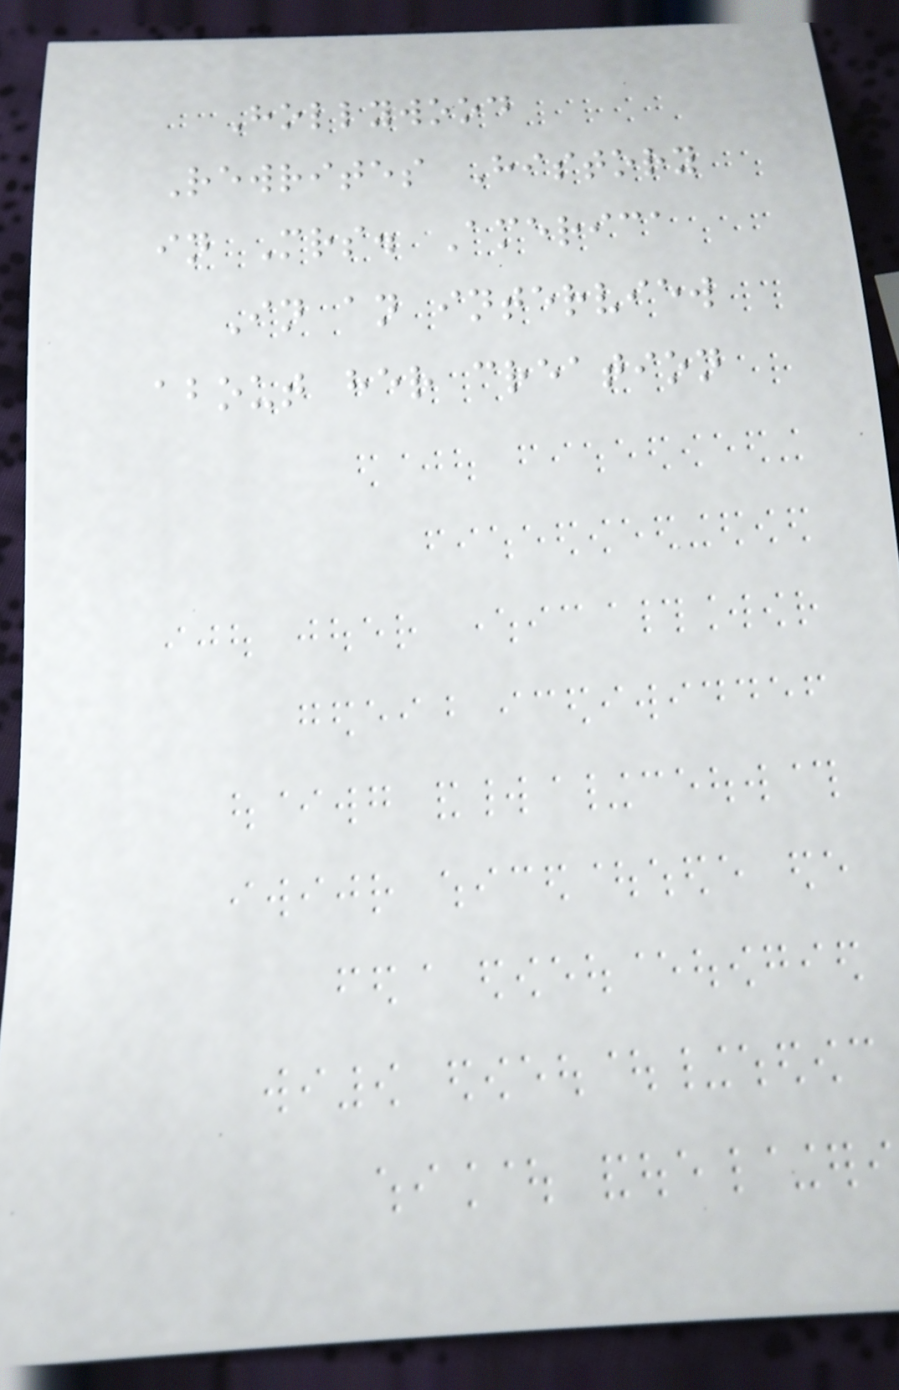Hollywood
Rewrites History
in Mrs. America
In an interview
about her creation
